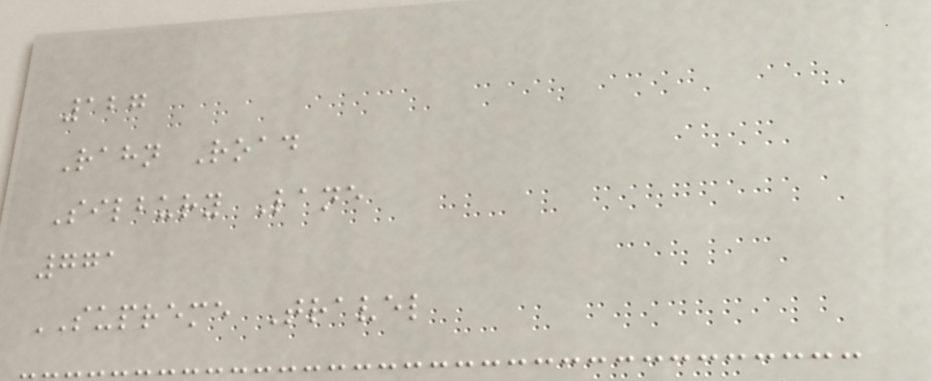127
Rahn Road
Silbury Lane
771
SUPREME Travel
